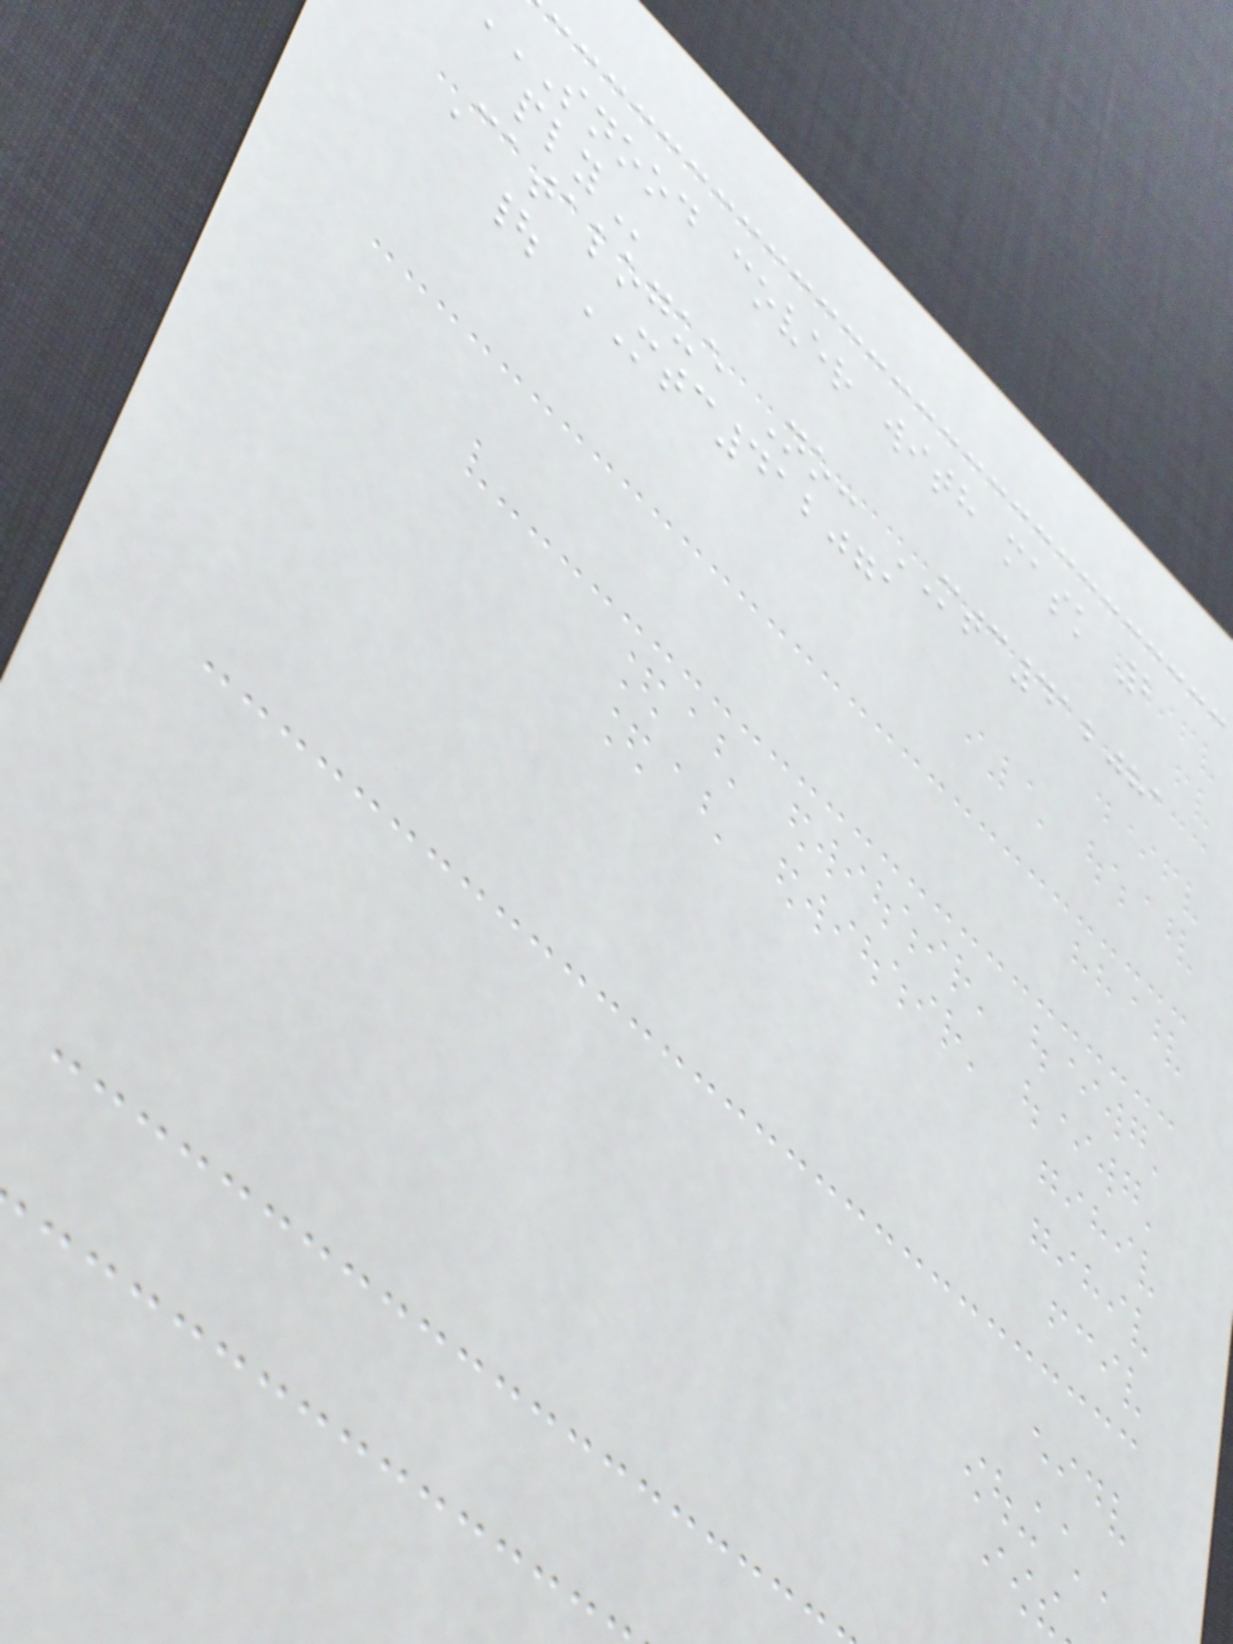SNOOD cover with mask 2
Catalogue No: MTC412081
| MTC412071
